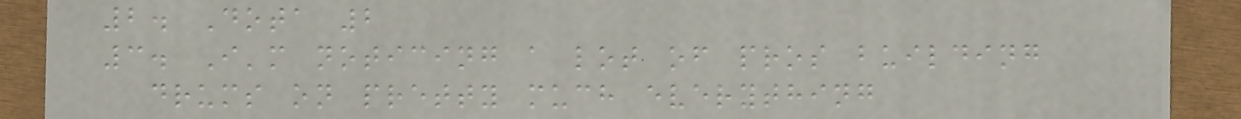2. Dota 2
3. I'm noticing a lot of pros building
drums on pretty much everything
